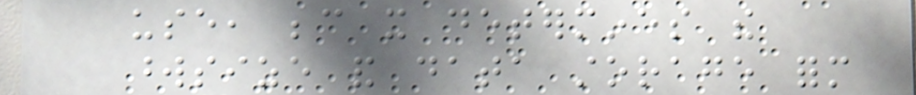use, because it determines the
wordsize and data storage form
